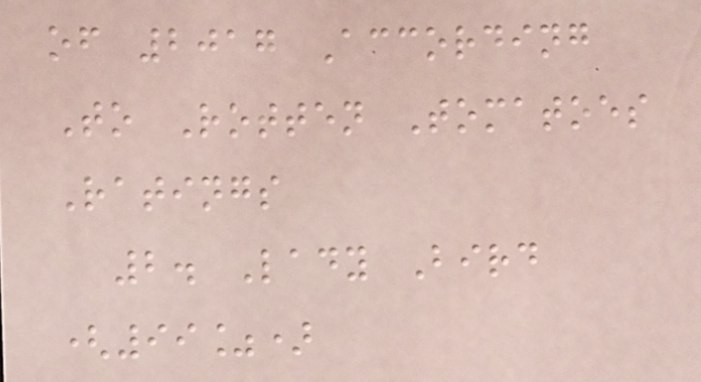of 2017 According
To Rotten Tomatoes
Ratings
2. Lady Bird
(99%)
